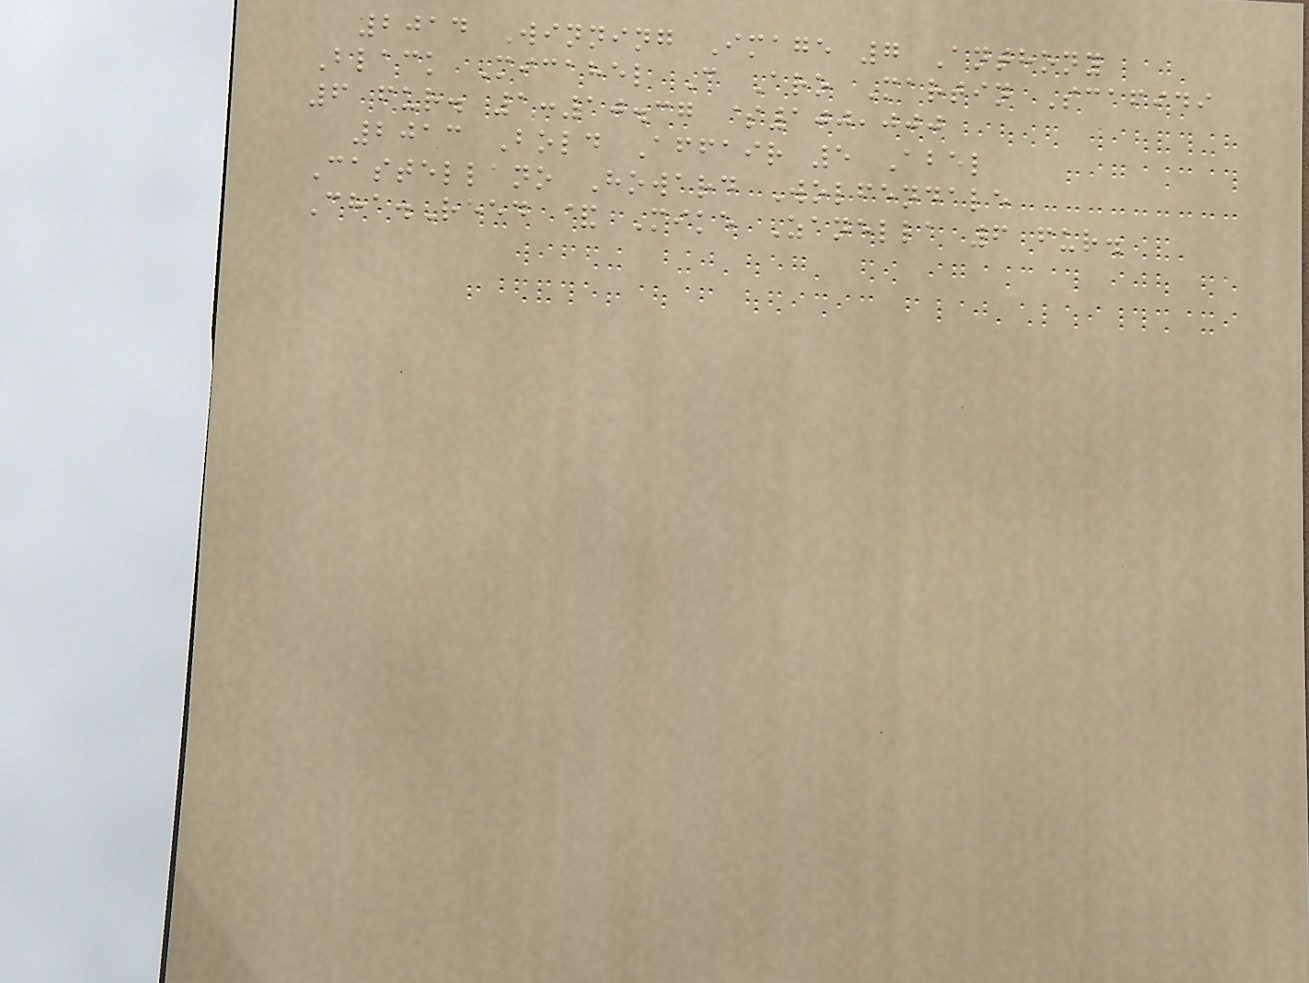2014 Winning Image 7 Anthony
Black Micahel C Aro Martin Scafidi
6 fur. 1:10.37 $100,000
2013 Bold Affair 5 Abel
Castellano Howard Wolfendale
Cha.Reed & Mike Zanella 6 fur.
